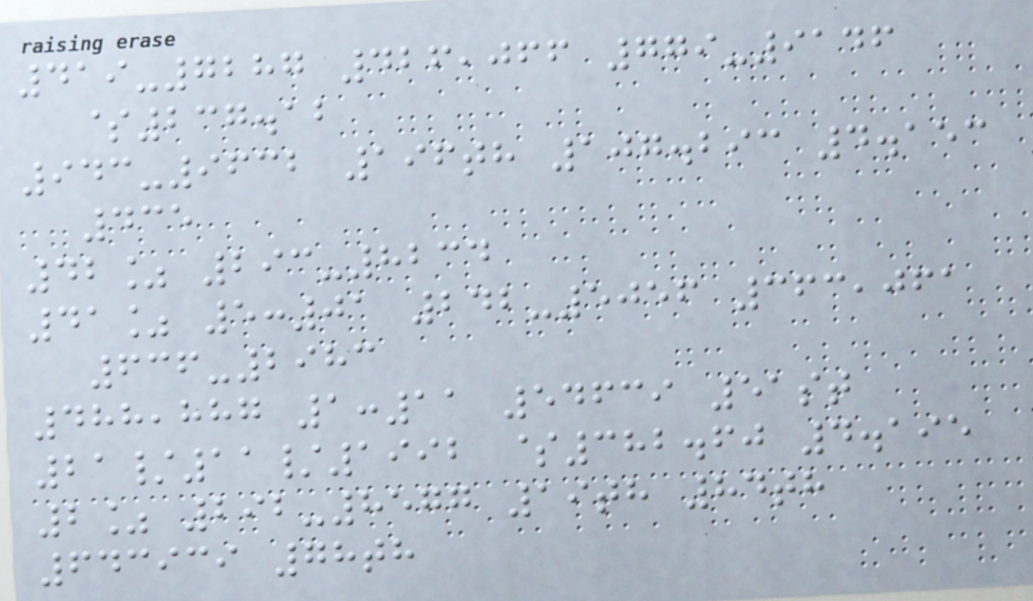419-7287 426,066 779-9146
$237.12
943-9632 196th 107.293 4.153
435
42% 293-8234
41% 5:01 242-5056 363,061
636-2983
488,887 1:11 54639 51st
21/11/1992 $382.60 4.195
2% 292-8577 19th 84th
643939 78th
